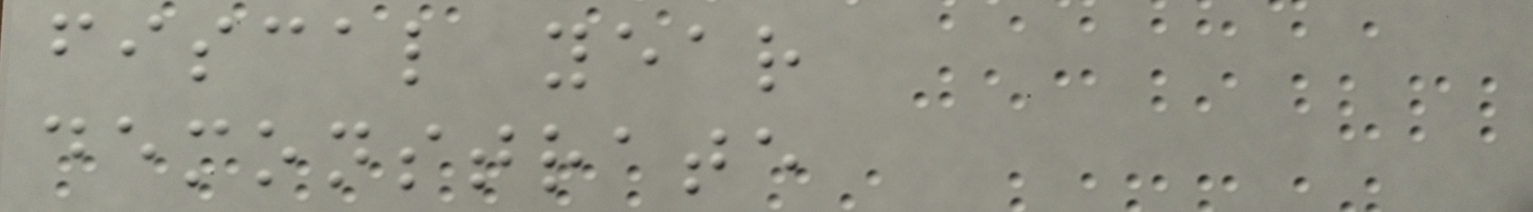fiscal year
demonstrate
